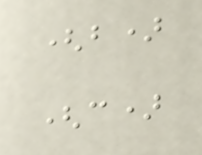(b)
(c)
